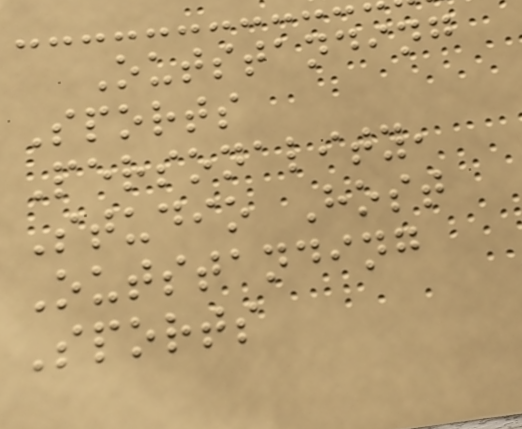Outstanding
Sports
Personality,
Studio Host
Outstanding
Sports
